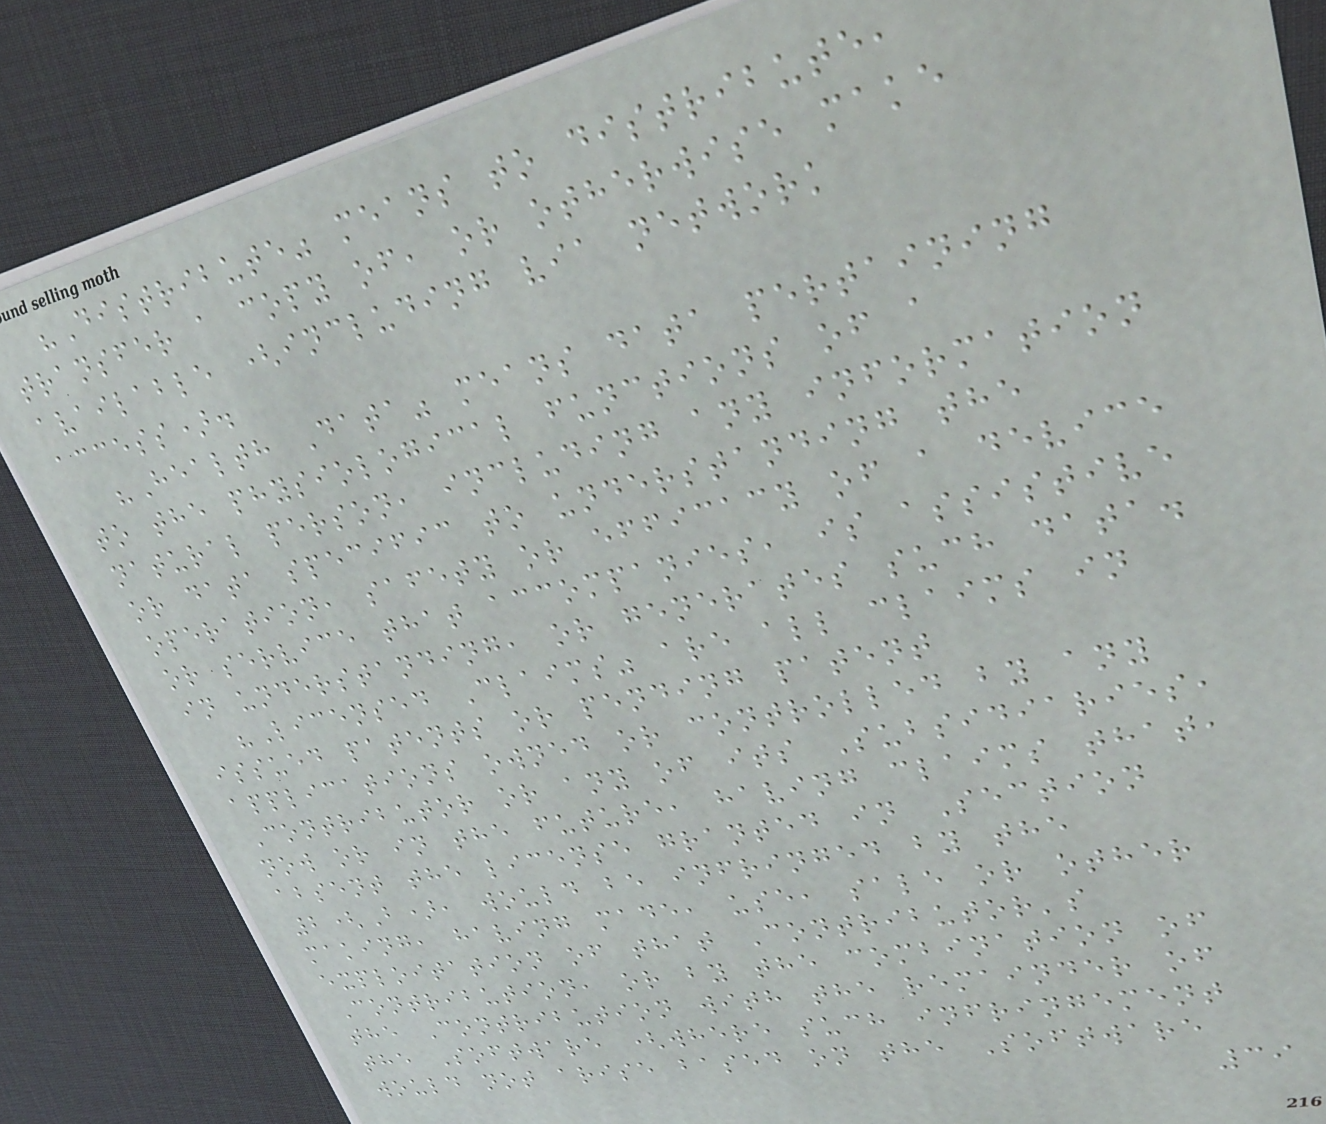"Distribute" means to distribute,
transfer a copy of, or otherwise make
available (including via network
access).
"Health Data" means data pertaining
to the physiological functions of a
natural person, including any information
or data specific to understanding the
operation, safety or efficacy of a device
or service that accompanies, is assistive
in understanding, or generates such data.
"Licensed Claims" are all claims in
issued patents or pending patent
applications owned or controlled by any
Contributor or any of its Subsidiaries,
now or in the future, having claims that,
absent the license granted in Section
2(B), would be infringed by the
making, having made, use, sale or other
exploitation of that Contributor's
Contribution, or by the combination of
the Contribution with the remainder of
the Software (where such infringement
would not arise based on the Software
39
